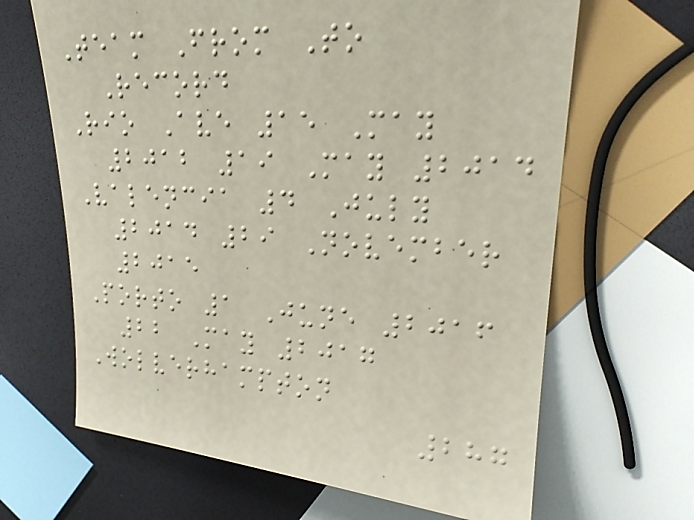Team From To
Record
Rio Ave 15 May
2012 19 May 2014
Valencia 4 July
2014 29 November
2015
Porto 1 June 2016
22 May 2017
Wolverhampton
287
